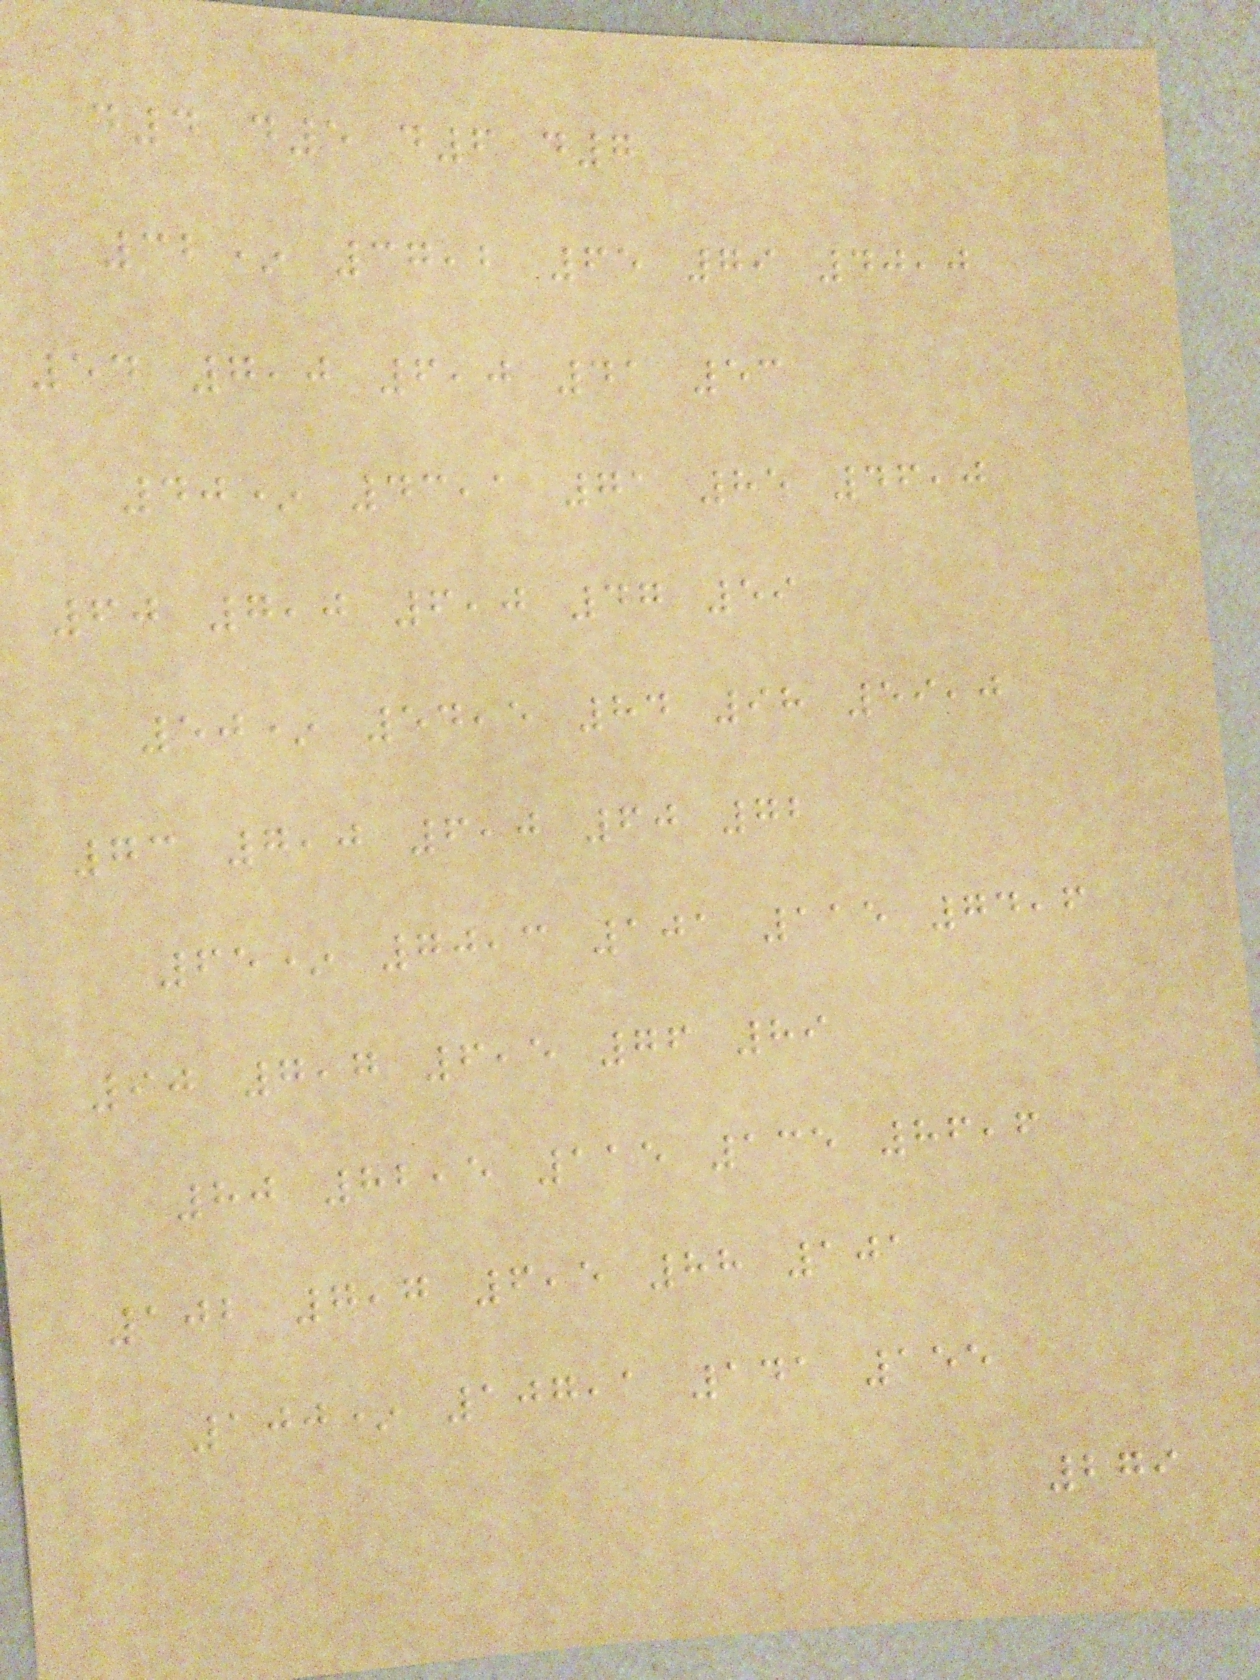d4 d5 d6 d7
32* 37,2 65 79 40,0
54 7,0 6,0 41 53
40* 43,1 71 85 46,0
60 7,0 6,0 47 59
50* 54,5 84 98 59,0
73 7,0 6,0 60 72
65* 70,3 101 115 74,6
90 7,7 6,5 76 89
80 82,5 115 135 86,6
102 7,7 6,5 88 101
100* 107,1 141 155
279
